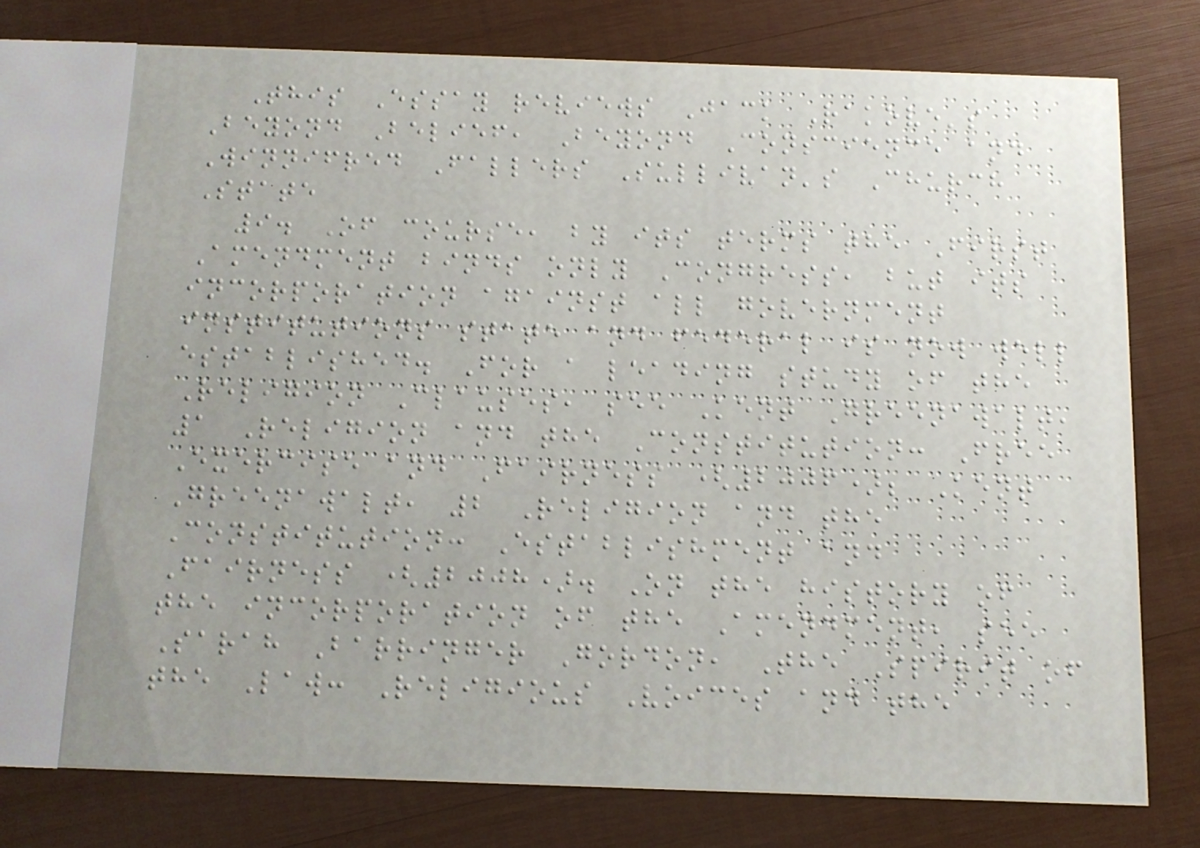This Essay reviews Jack Rakove's
Beyond Belief, Beyond Conscience and
Winnifred Fallers Sullivan's Church
State
9. Of course, by its terms the First
Amendment binds only Congress, but its
incorporation against all government
institutions state and federal is now well
established. For a leading study of the
Religion Clauses, see Kent Greenawalt,
1 Religion and the Constitution: Free
Exercise and Fairness (2006); Kent
Greenawalt, 2 Religion and the
Constitution: Establishment and
Fairness (2008). On the history of
the incorporation of the Amendment, see
Sarah Barringer Gordon, The Spirit of
the Law: Religious Voices and the
